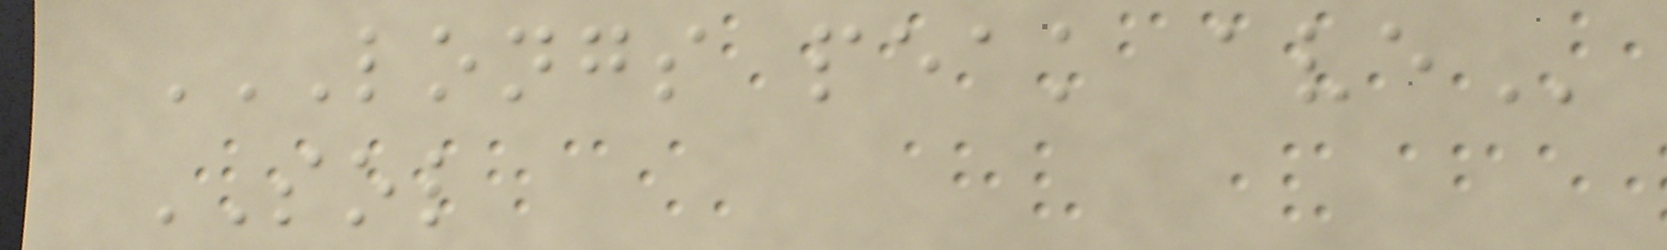LONGS PEAK AVE
SOL
